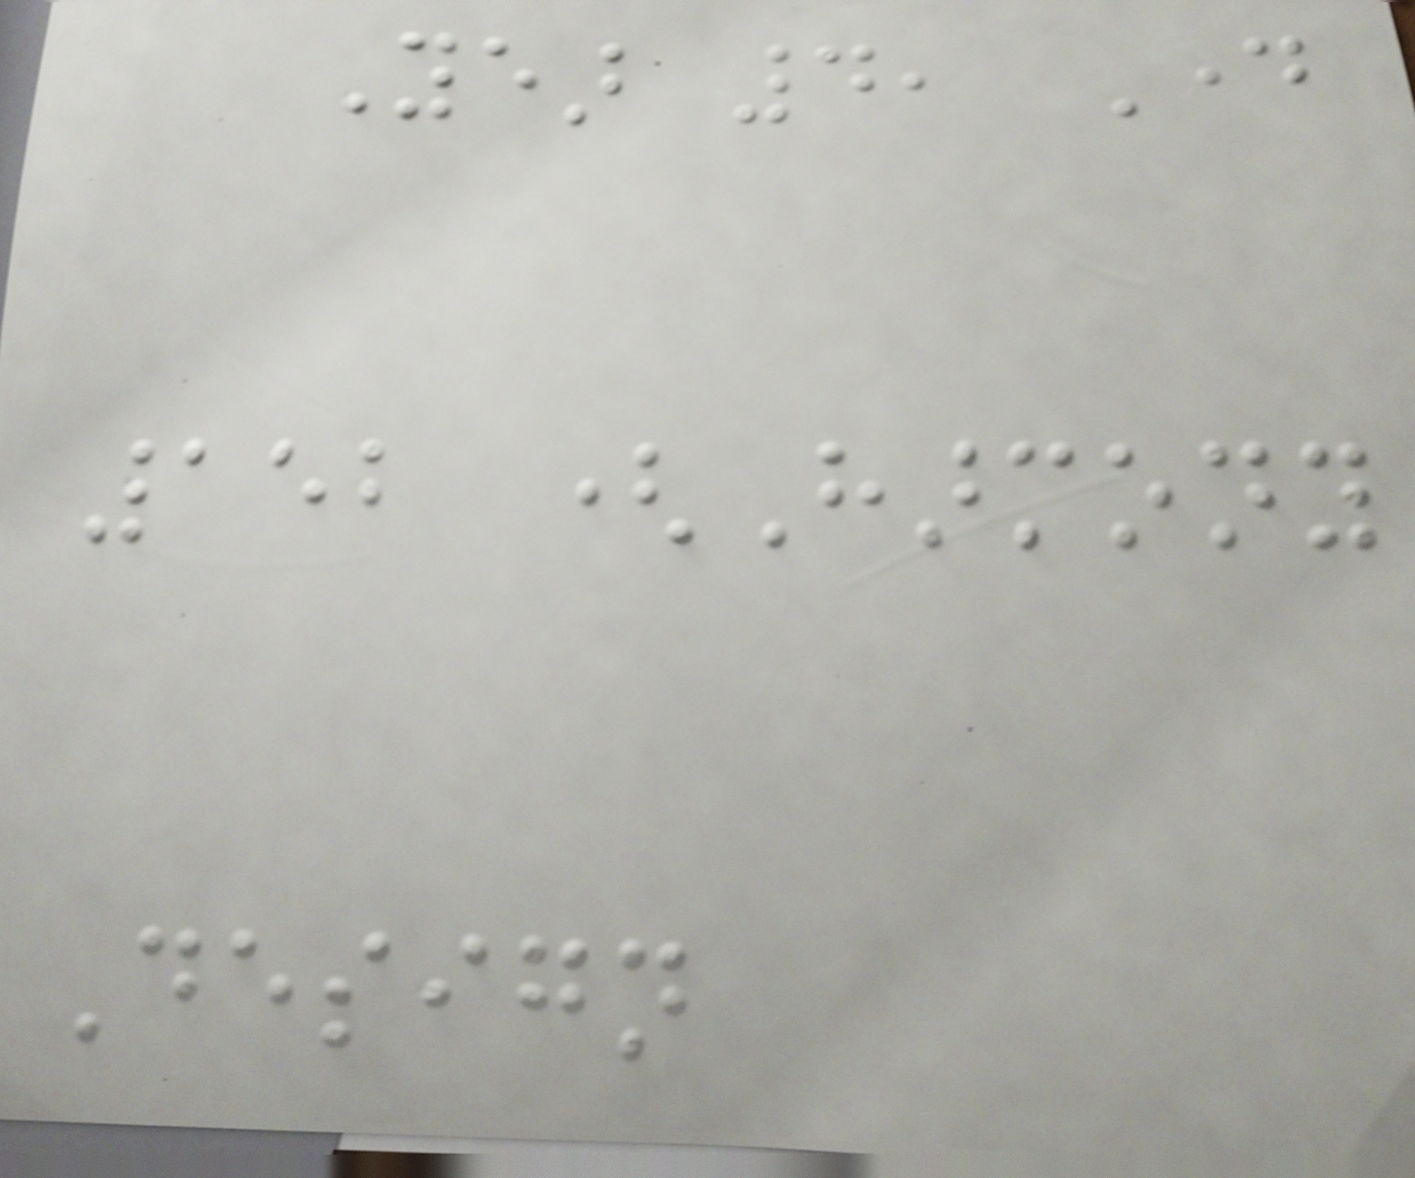Year 4, Day
152 (Harmony
Design
